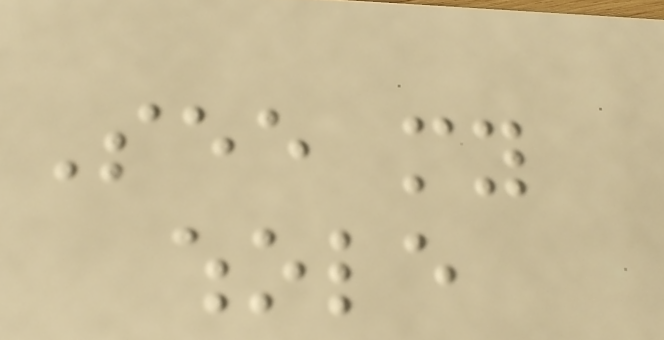See my
whole
